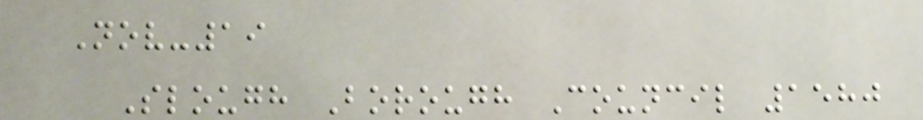Nov-19
Slough Borough Council 1580
